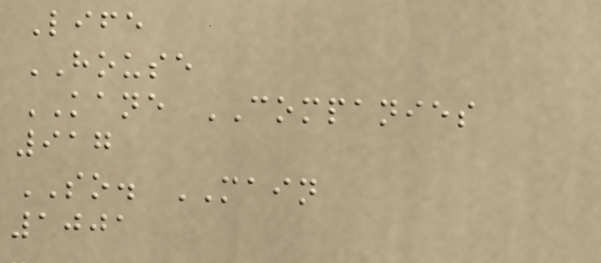Life
HOUSE
KANE COMPANIES
917
SO. MAIN
1001
